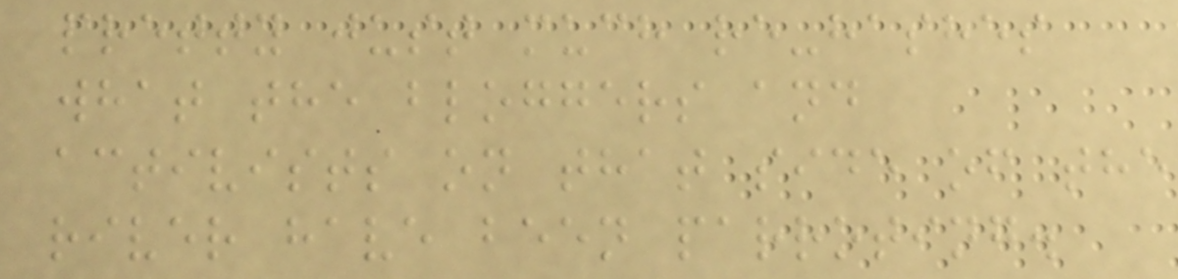pretty just much re-hashes
what the bloggers and
activists on that side of the
river have been parroting.
